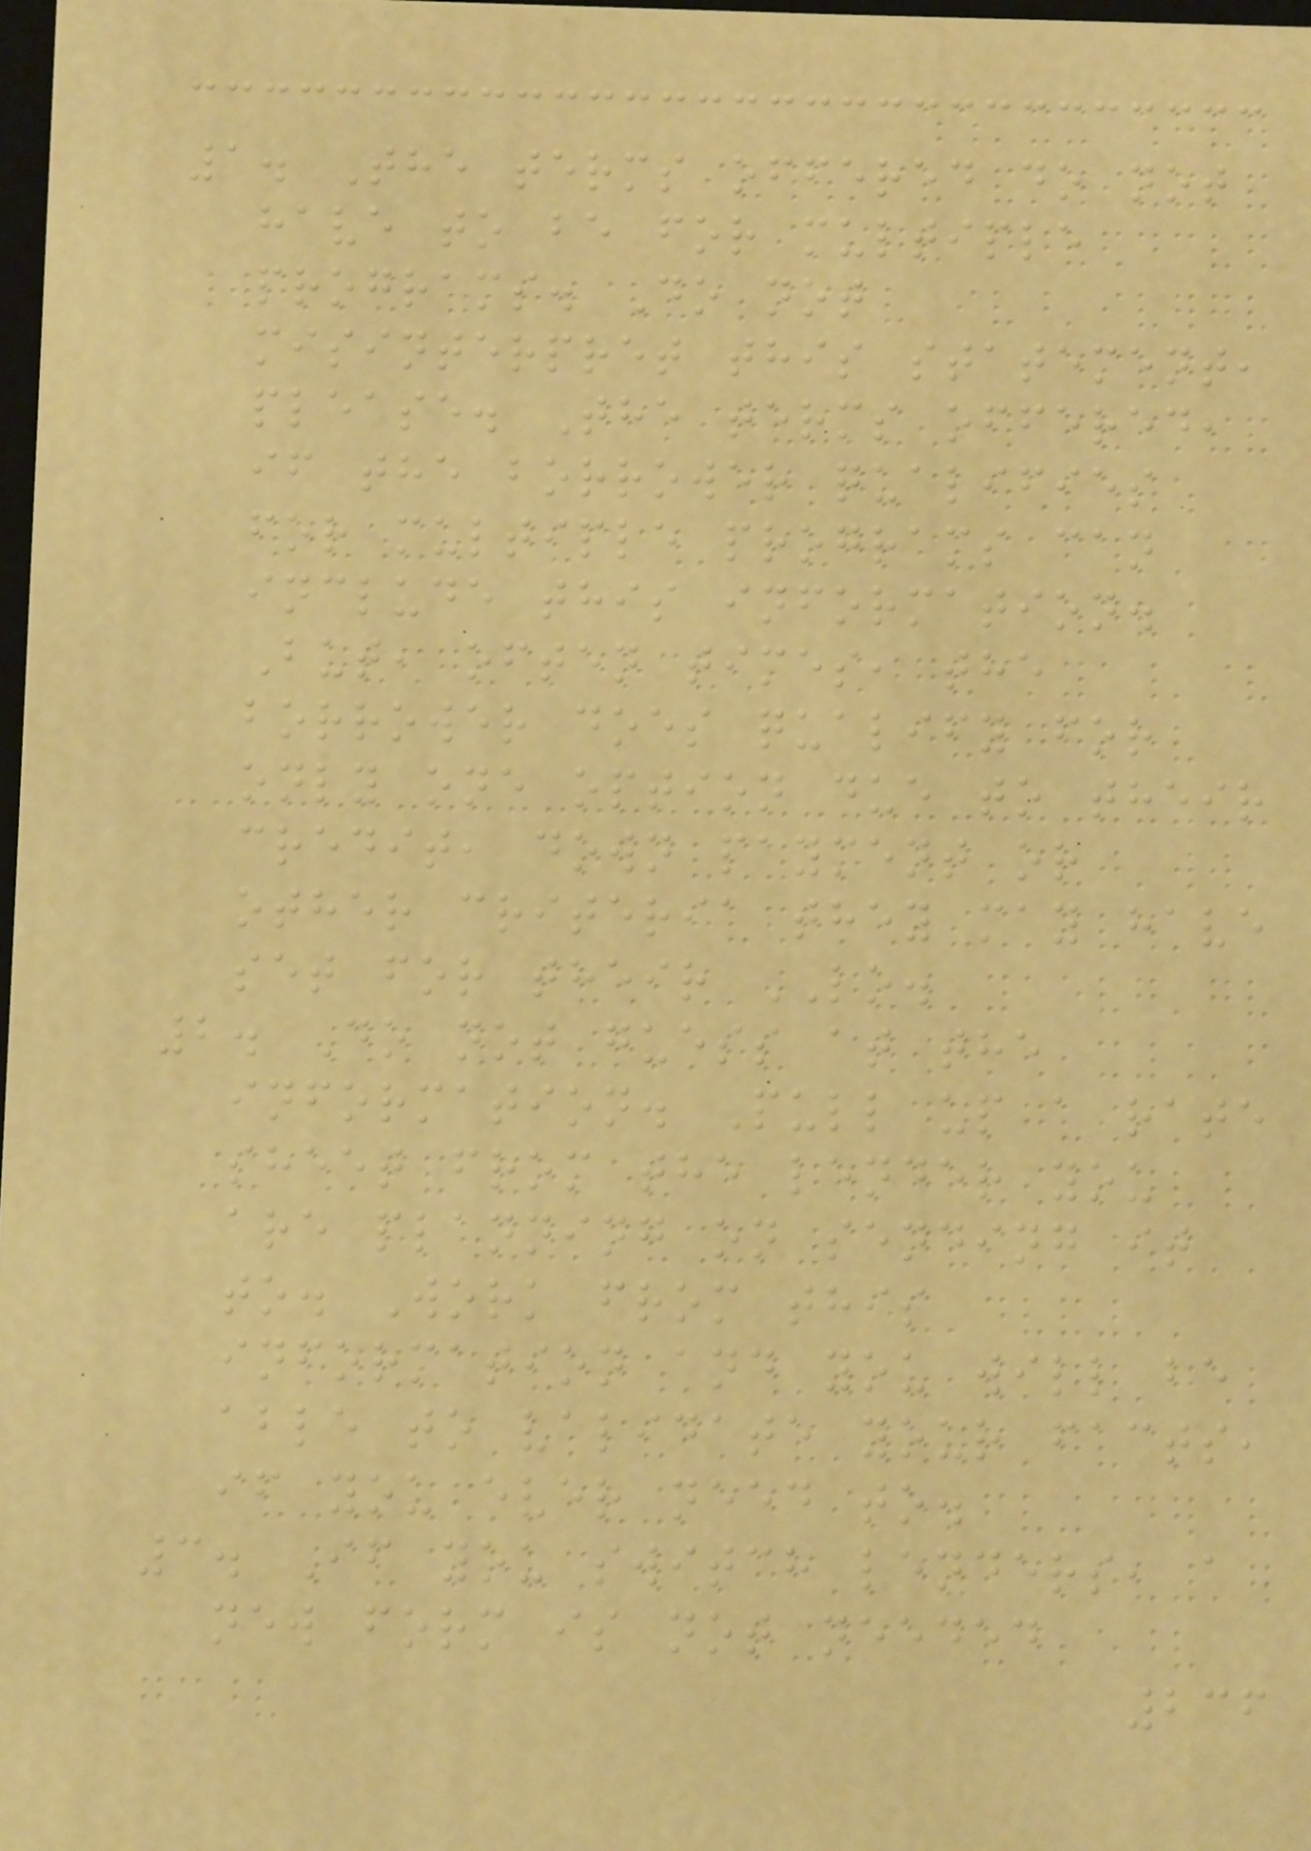1. The terms offered do not
have to be for multiple
programs. Do not
misinterpret this statement,
please. The terms offered,
if the borrower qualifies
for multiple programs can
include this information.
But, often times, the
borrower does qualify for
only one option due to their
credit, down payment or
other criteria they may have
set for their LO.
2. Do not guess at the
information. Pull up a rate
sheet from the lender you
are planning on sending it
to. Work from this
information and you will be
able to validate your facts,
if you ever need to.
3. If you switch lenders, a
new form is not needed
236
